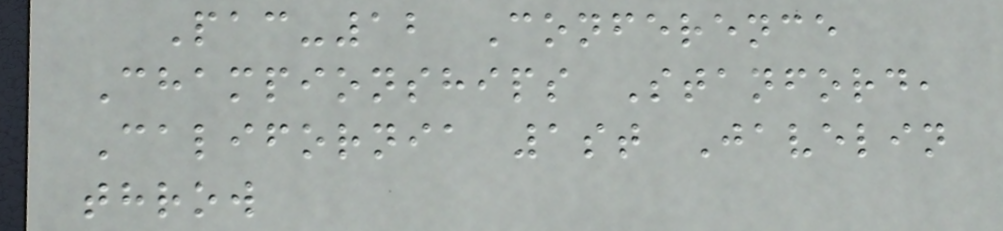Pac-12 Conference
Championships Stanford,
California 1st Javelin
throw
